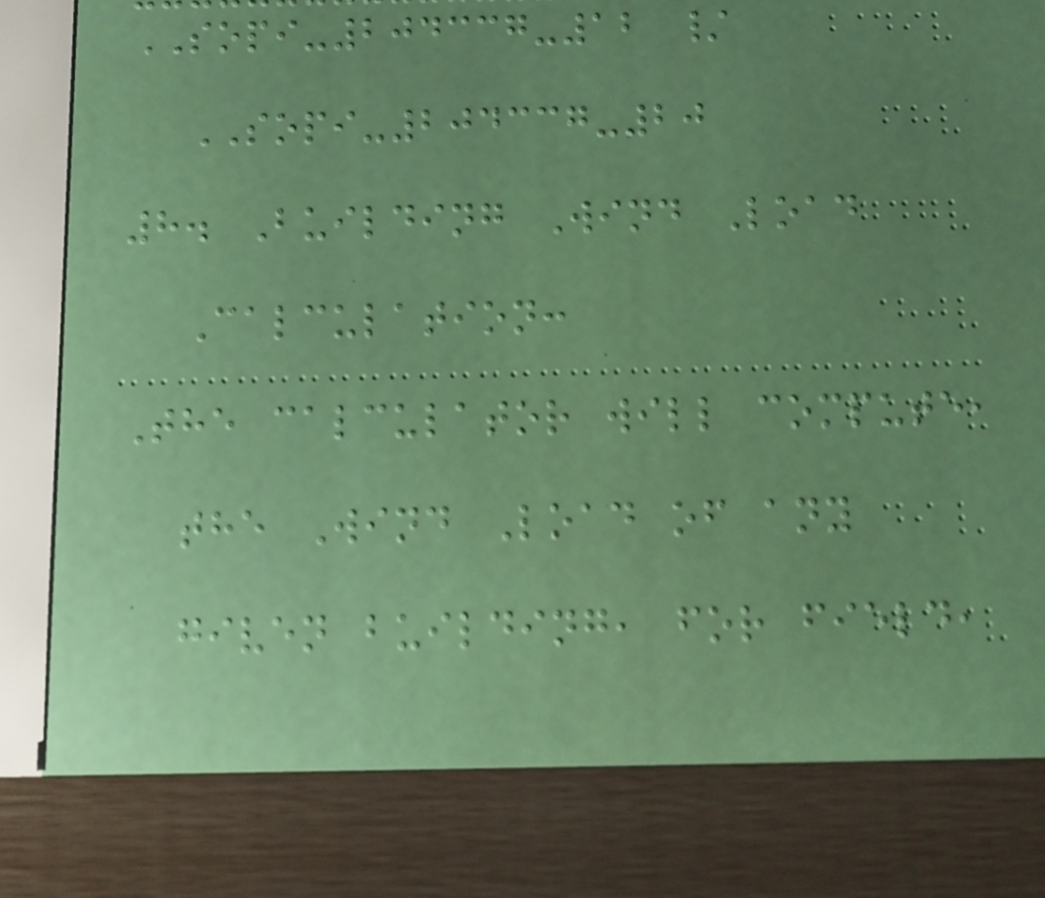SOPI-204337-12 /
SOPI-204337-20
8. Building Wind Load
Calculation:
The calculator will compute,
the Wind Load of any
given building, for field,
